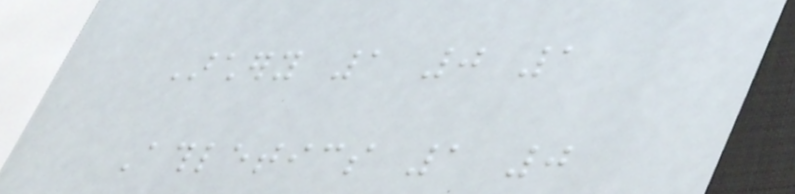Archery 1 0 1
Athletics 1 0
